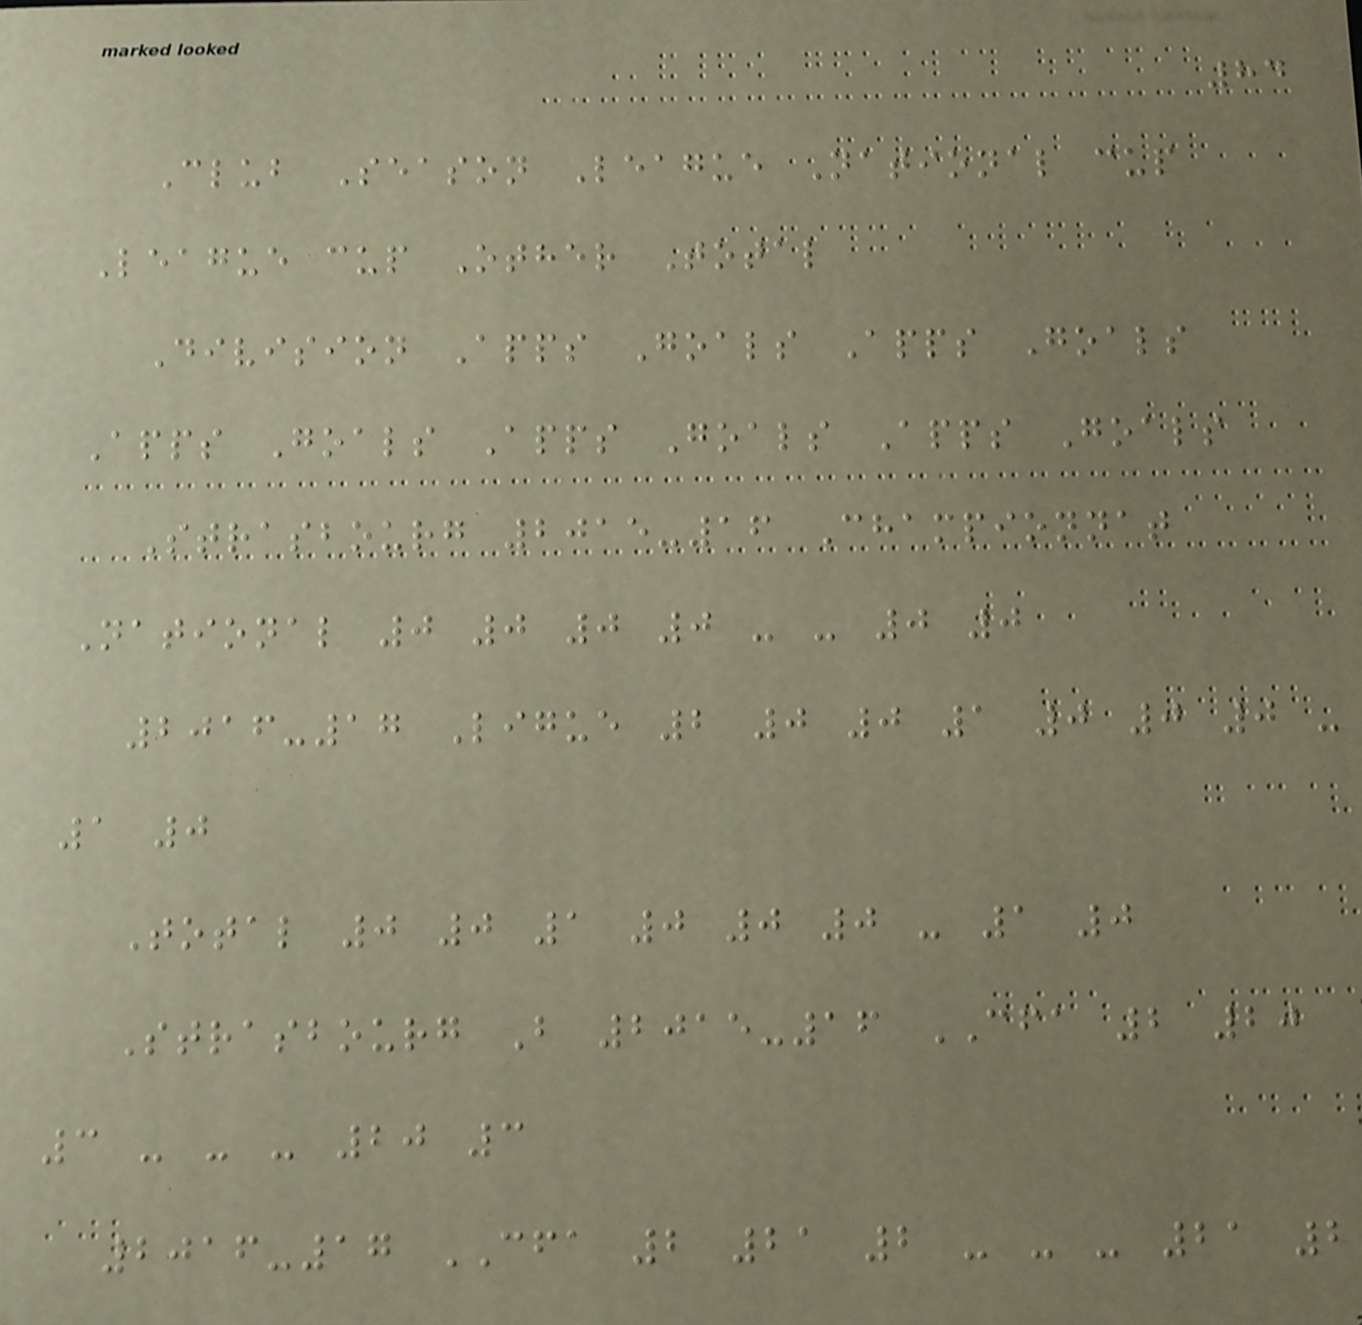84
Club Season League National cup
League cup Other Total
Division Apps Goals Apps Goals
Apps Goals Apps Goals Apps Goals
Strasbourg 2015-16 Championnat
National 0 0 0 0 - - 0 0
2016-17 Ligue 2 0 0 1 0 0 0 -
1 0
Total 0 0 1 0 0 0 - 1 0
Strasbourg B 2015-16 CFA 2 20
3 - - - 20 3
2016-17 CFA 2 21 2 - - - 21 2
